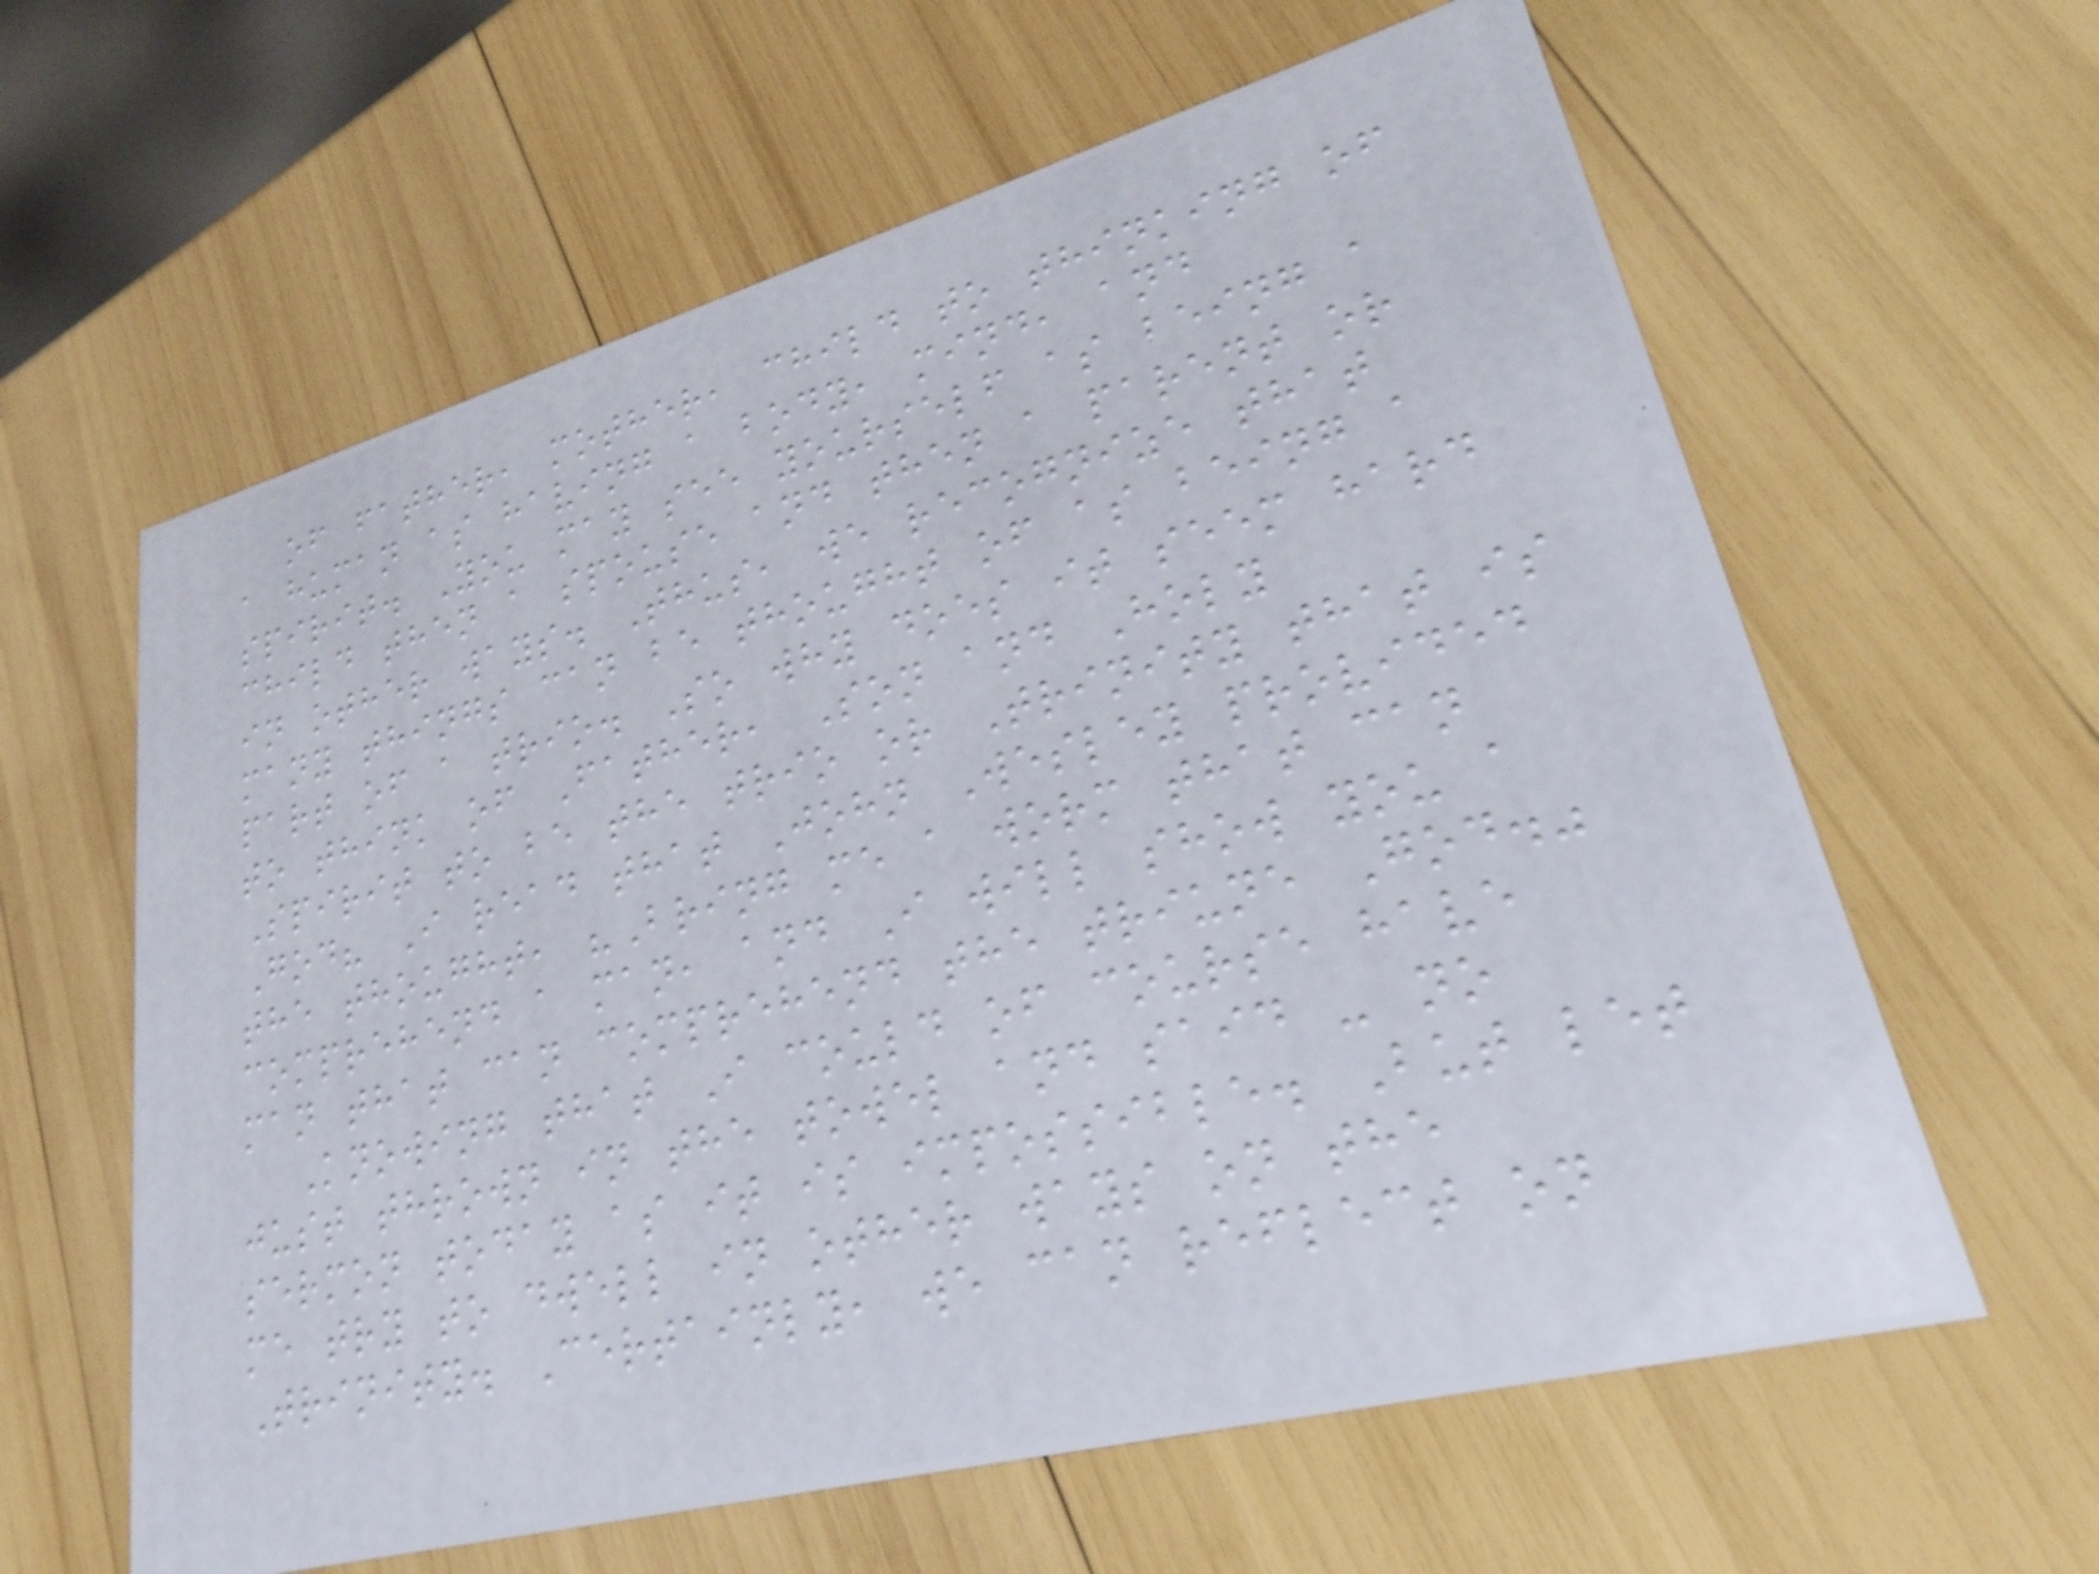of father, mother, child to thinking of
a human as having a body, mind, and
spirit. You may see yourself as being a
child then a spouse and then a parent or
in other ways. Thus, we recognize that
many things can be thought of as being a
part of a trio. So why does it seem hard
to think of Father, Son and Holy
Spirit to be the trio or Trinity that is
God? I read that John Wesley provided
the thought, "Bring me a worm that can
comprehend a man, and I will show you a
man that can comprehend the triune God."
Knowing that I could of course have
just thrown in the towel and said - no
sermon today as it is impossible. But let
me try to dwell in other ways on the
Trinity. Certainly, we can reflect on
